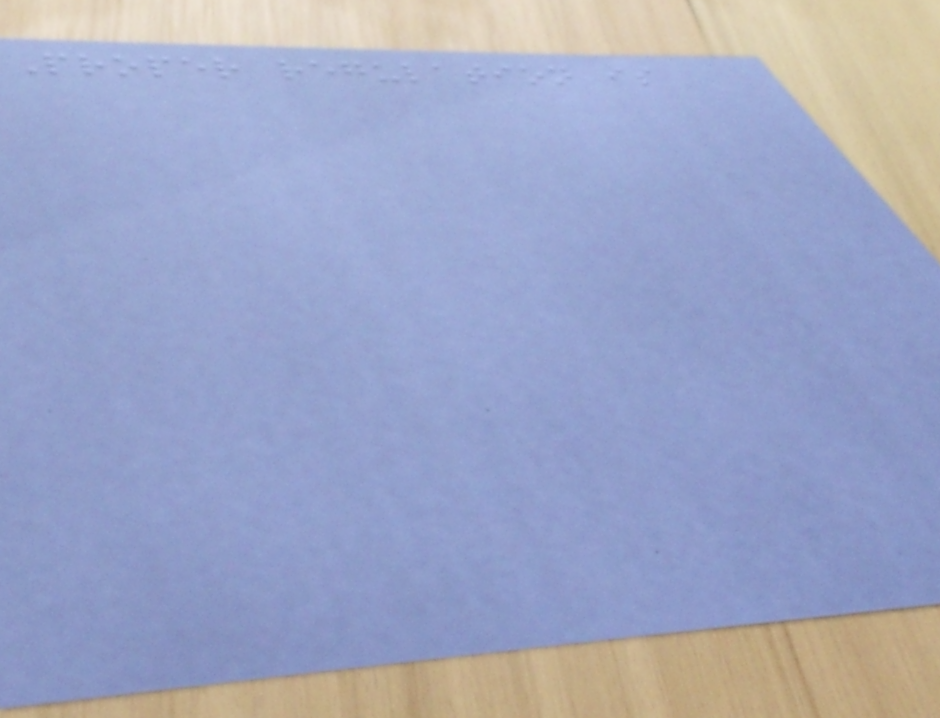Proper regulation is
